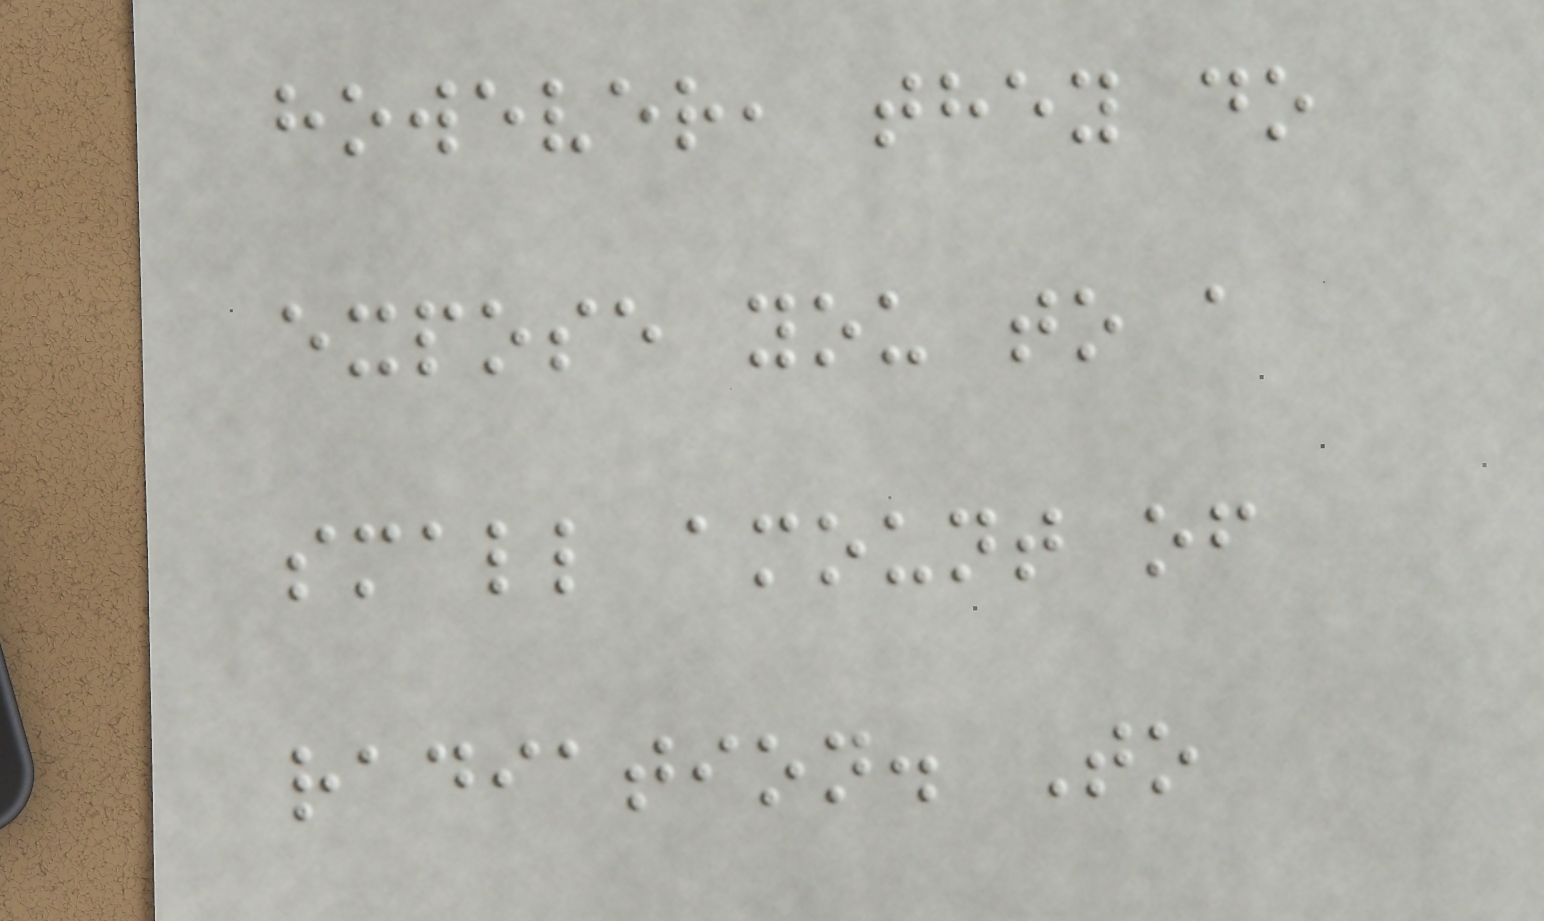however, they do
expose you to a
small amount of
radiation. To
